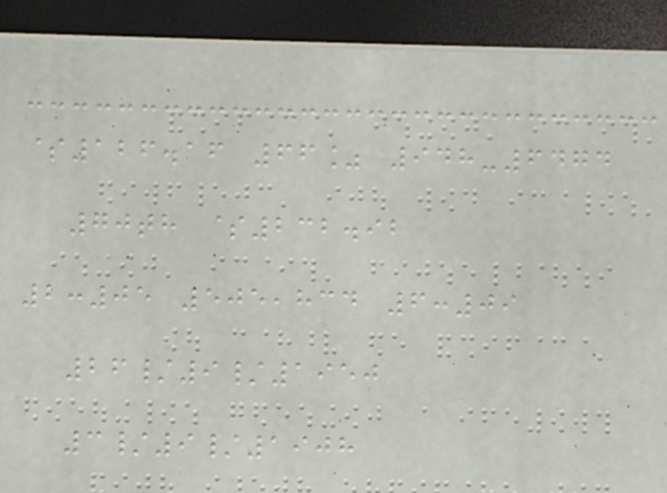$126.16 66% 948-6474
70th $232.92
2:05 505,834 6:09
26/9/1950
3/9/1908
